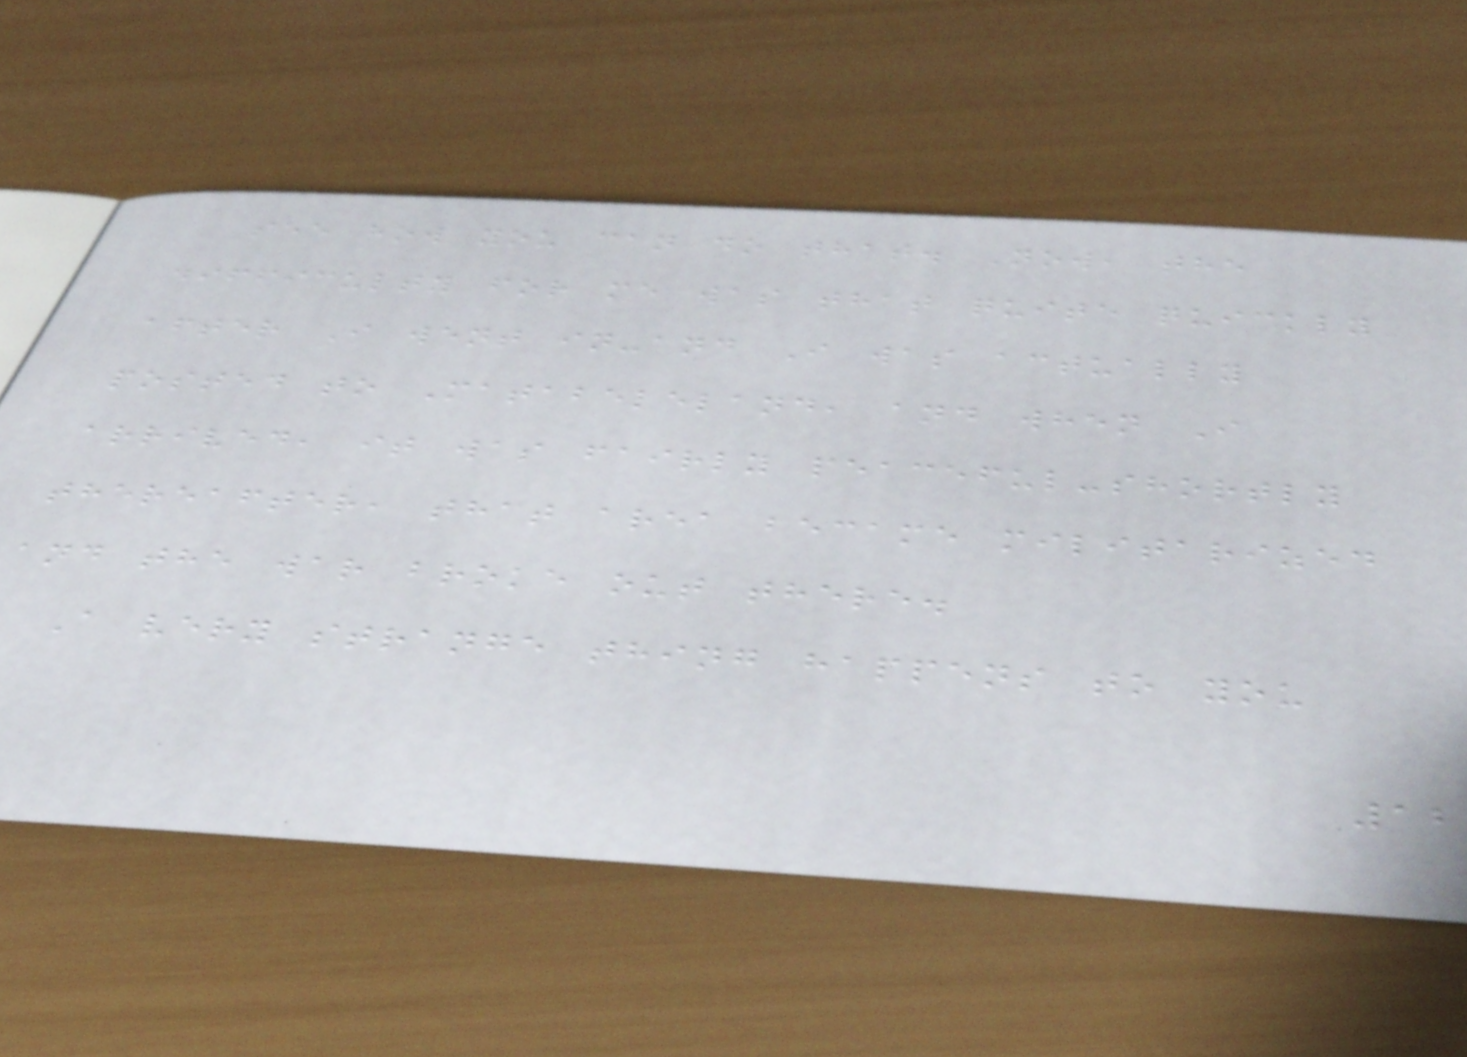see how you can do that. Now, the
difficulty for me was that quite quickly
after I went in-and I was actually
posted to Matabeleland, and when I
arrived, it was fairly peaceful-shortly
thereafter, that area became militarized
and the war broke out there.
A very strange thing happens to you
12
